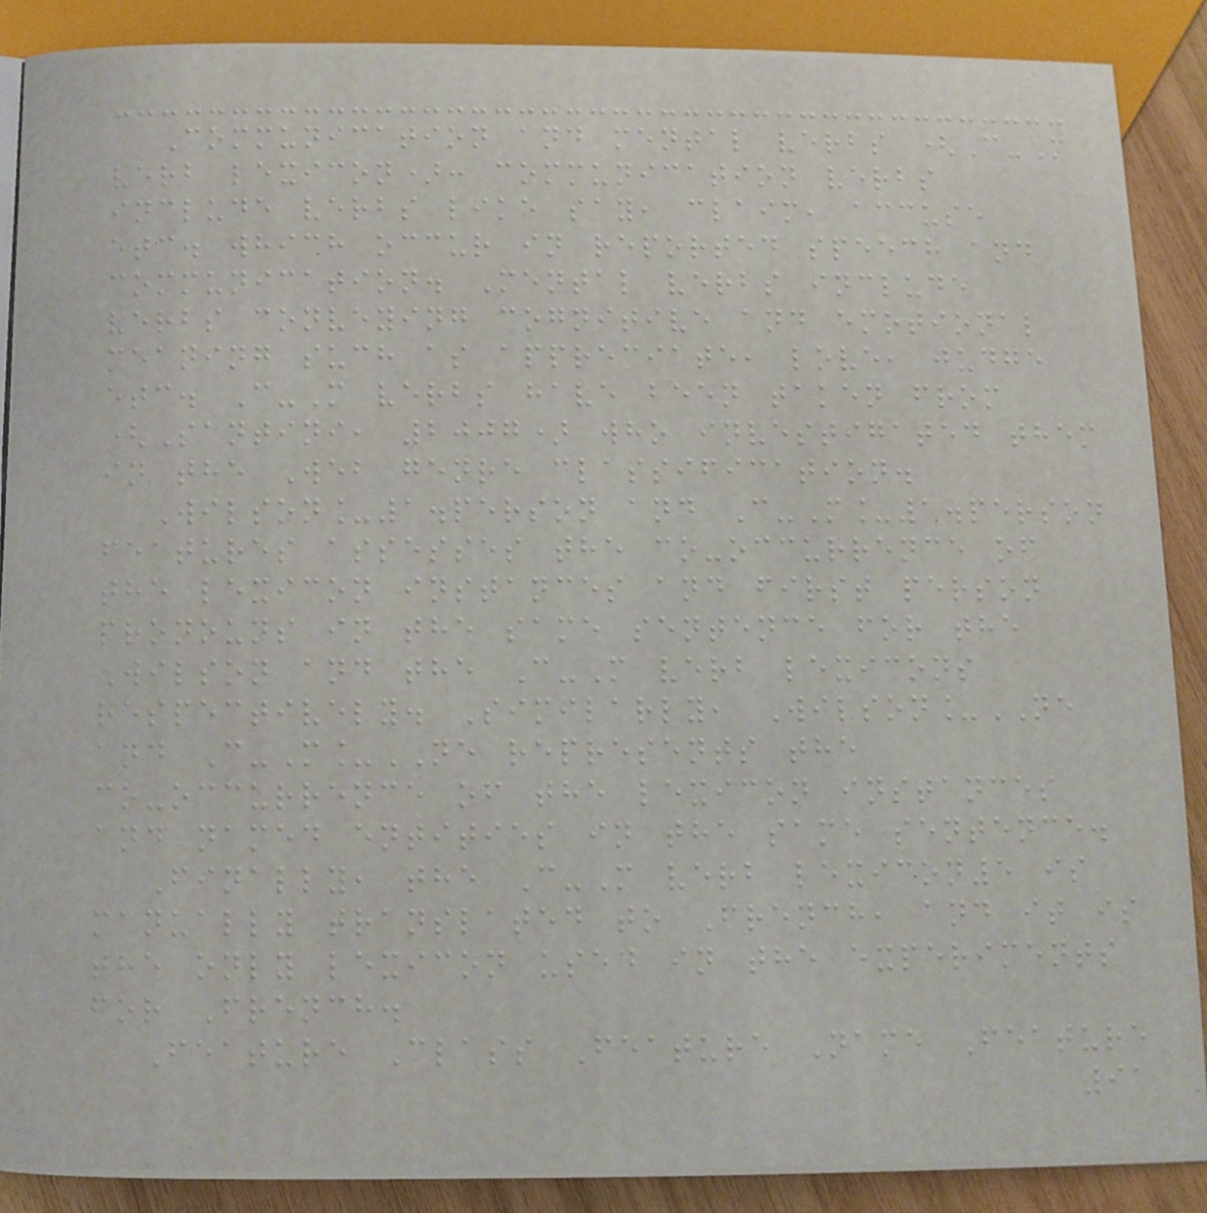Communication and mental verbs (C-M
verb lexicon): communication verbs
include verbs like say, claim, accuse
etc. which occur in reported speech and
communication. Mental verbs include
verbs conveying cognitive and emotional
meaning such as appreciate, love, judge
etc. C-M verbs have been taken from
(Santini, 2007) who investigated them
in the Web genre classification.
Wilson_1.person and C-M_1.person
features assesses the co-occurrence of
the lexicon instances and first person
pronouns in the same sentence for the
Wilson and the C-M verb lexicons
respectively. Similarly, Wilson_NE
and C-M_NE represents the
co-occurrence of the lexicon instances
and named entities in the same sentence.
Finally, the C-M verb lexicon5 is
manually translated to French, and it is
the only lexicon used in the experiments
for French.
Feature Class Feature Name Feature
91
